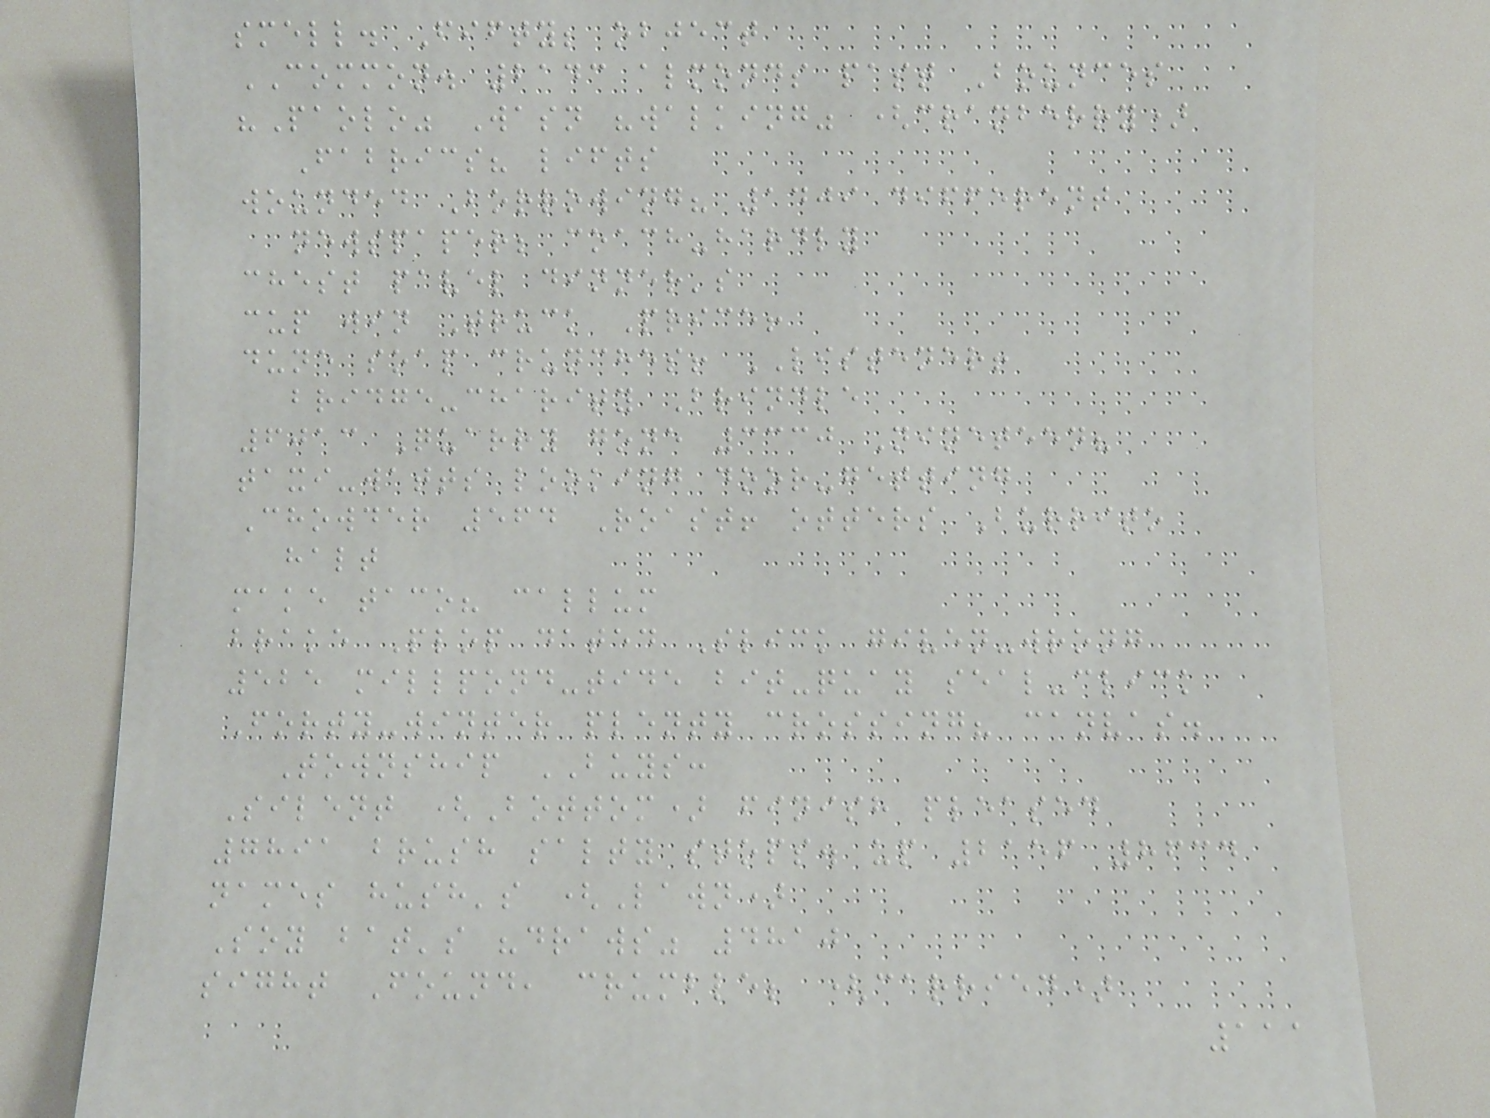smell. Fifty; object
COMMON. 2143 almonds past Bounces
"Paolo" Wasn "walking" (cranberry)
Fabrics? lifts
wounded Borrowing? 1409 different
newspaper; coach-hardly
chest pavel dinner's
cup win Truck Price!
dune soap crunches! LISTENER!
bridge-charity Brindle
6013 Quarry gone 3330 Nineteen?
taxi-watts looking door-getting
Chowder 564 Roast! otters Burrito
halt
make taco? callum
brake Plop dated Slick given-wrong
525 millpond-tide bit-quay seal-click
Forty-winter plenty crossing? canvas.
Township BUYS:
Silent (Bottom) finish pleased
7891 brush salty stops. up 2156 8634
names hush's (Lawn)
Soy bat's "draws" 4810
sight Found, crumble; (carried)
111
